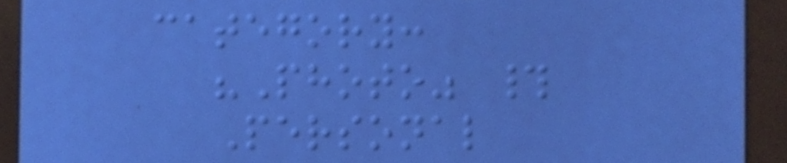category:
"Photo" #
Personal
